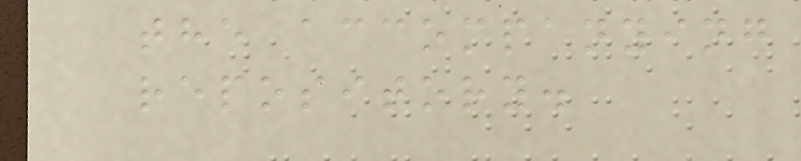the accompanying
repository.
